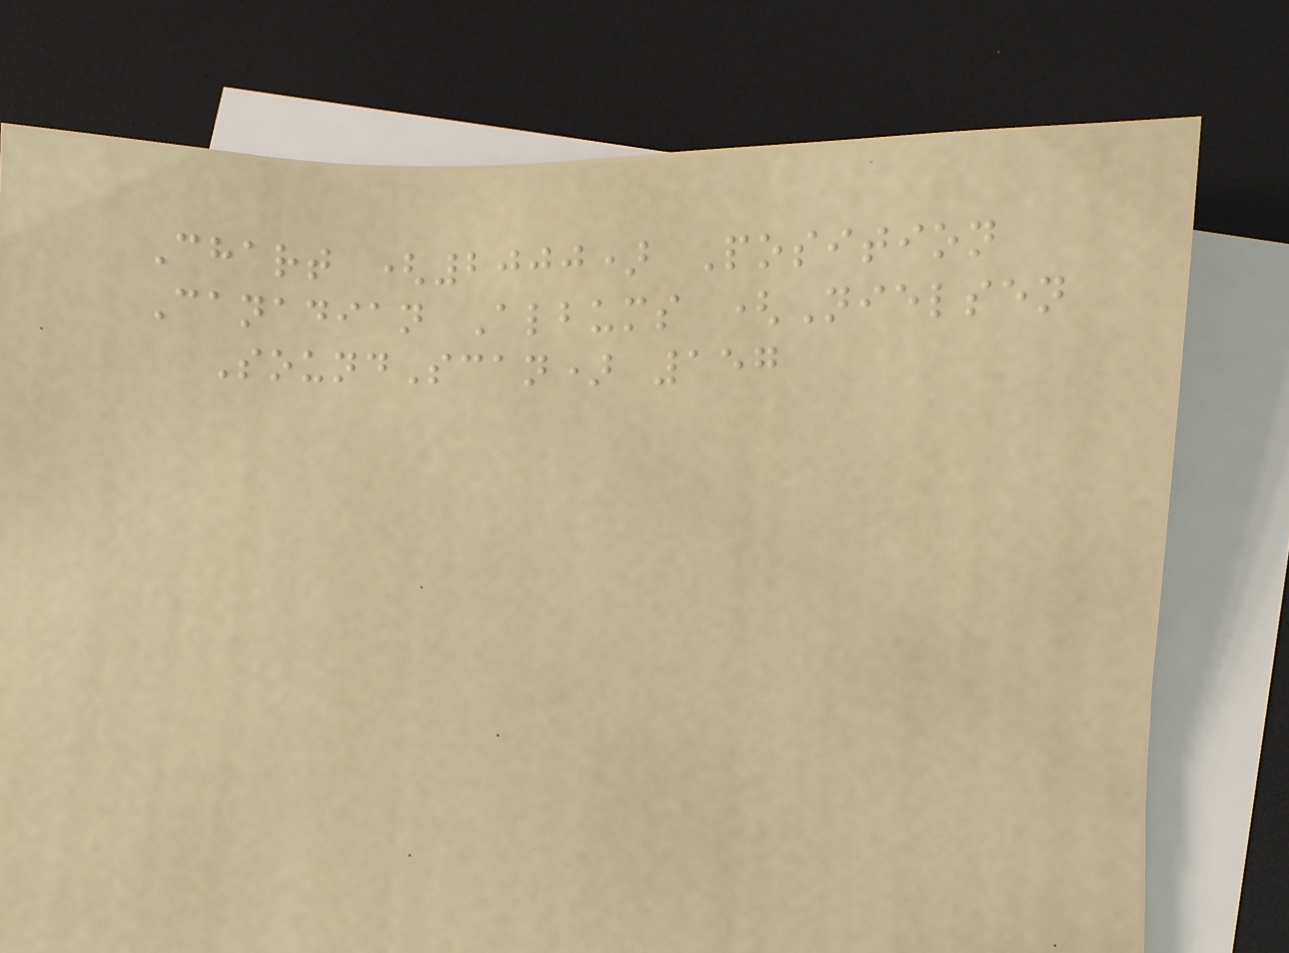Chart (2000) Position
Canadian Albums (Nielsen
SoundScan) 157
